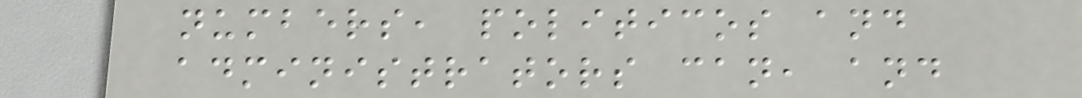numbers, politicos and
administrators can, and
